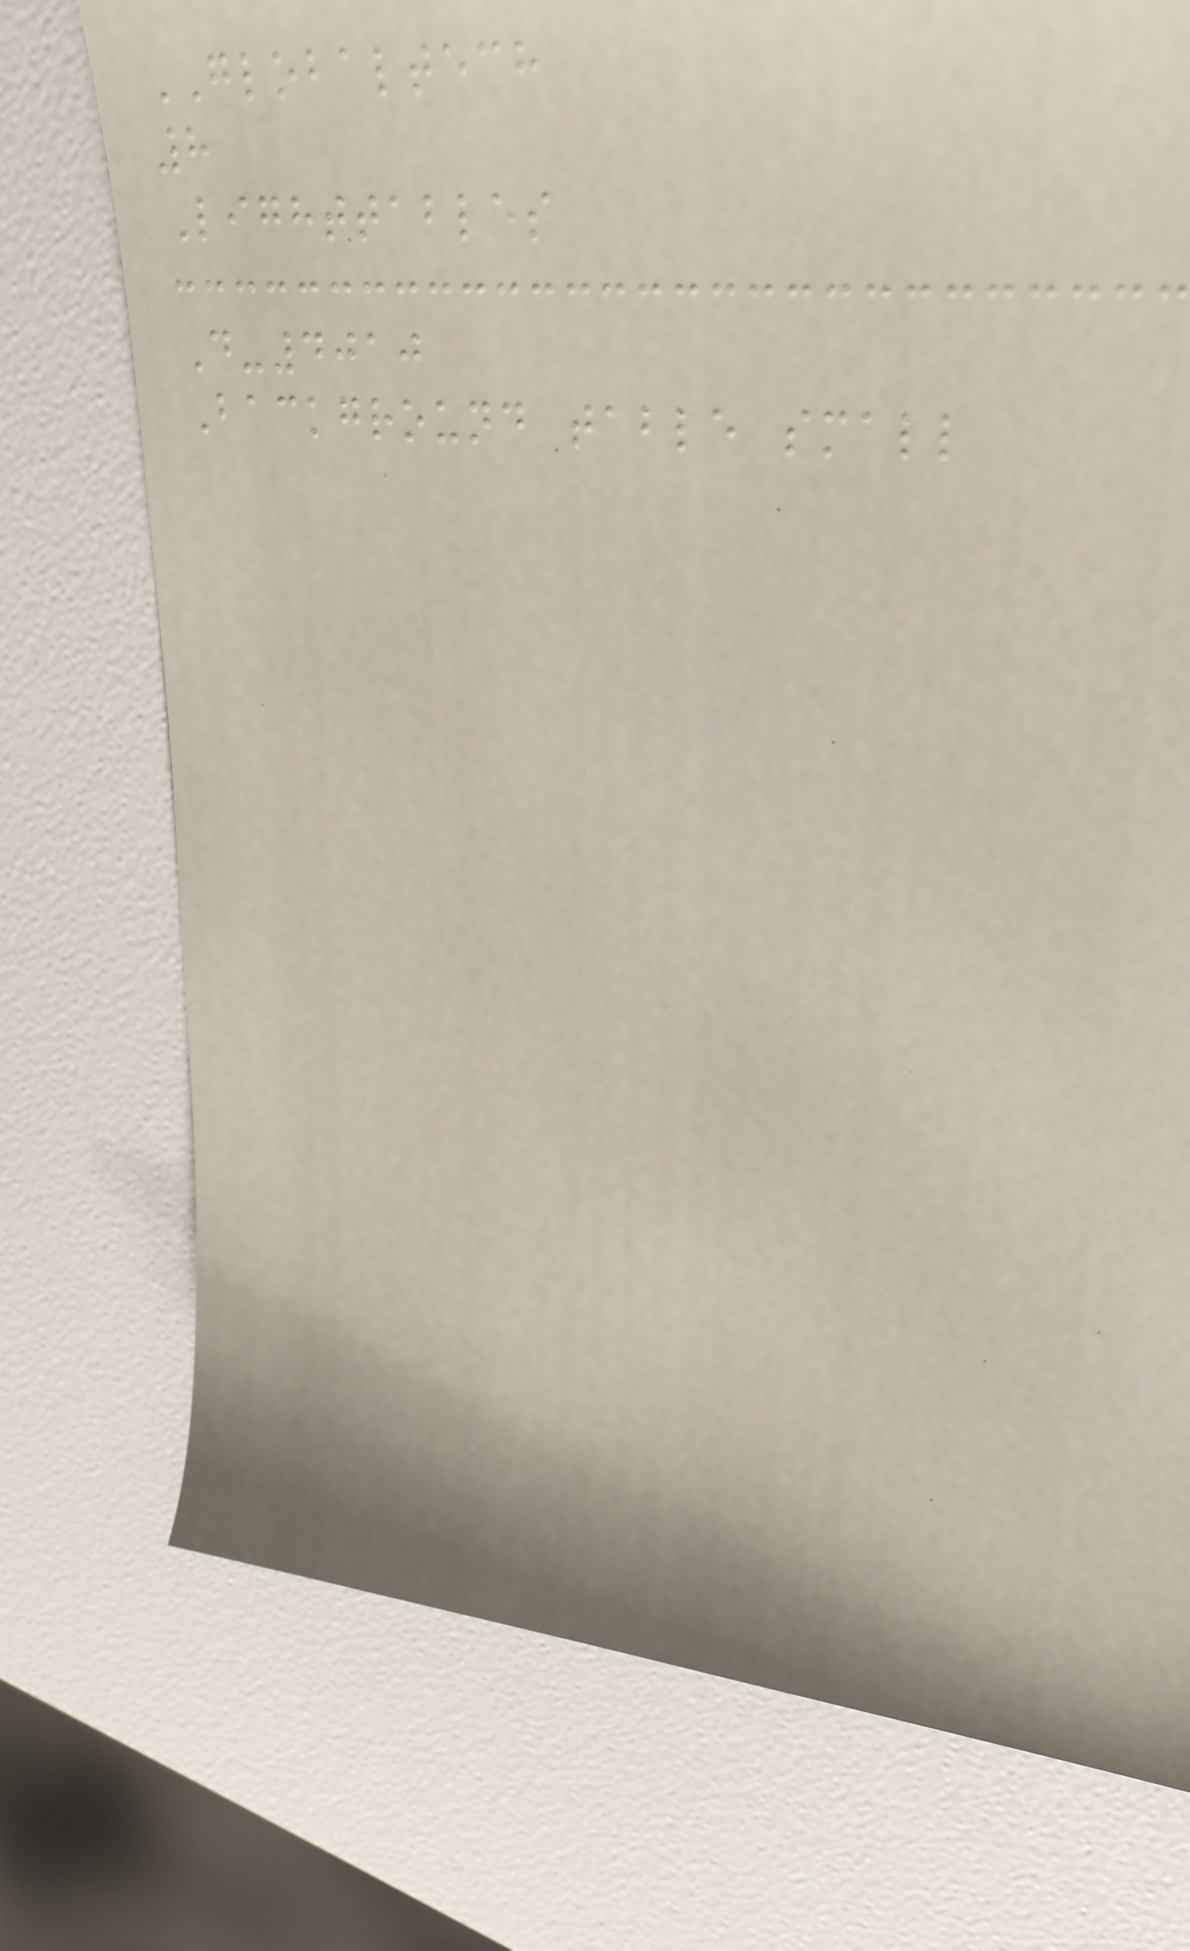GLOBALTECH
8
Lighttables
D-4010
Background table small
